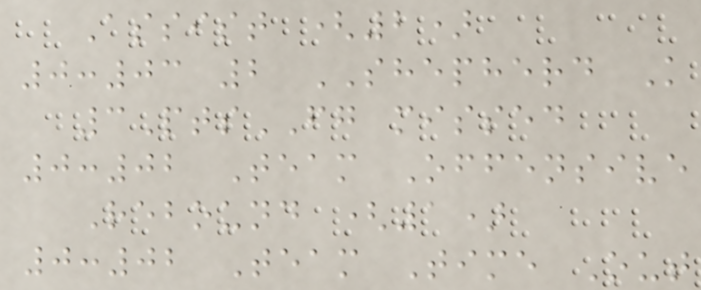Assist (2)
0:03 2 SHEPHERD K
3PtsFG missed
0:02 Team Offensive
Rebound (1)
0:02 Team Time Out
